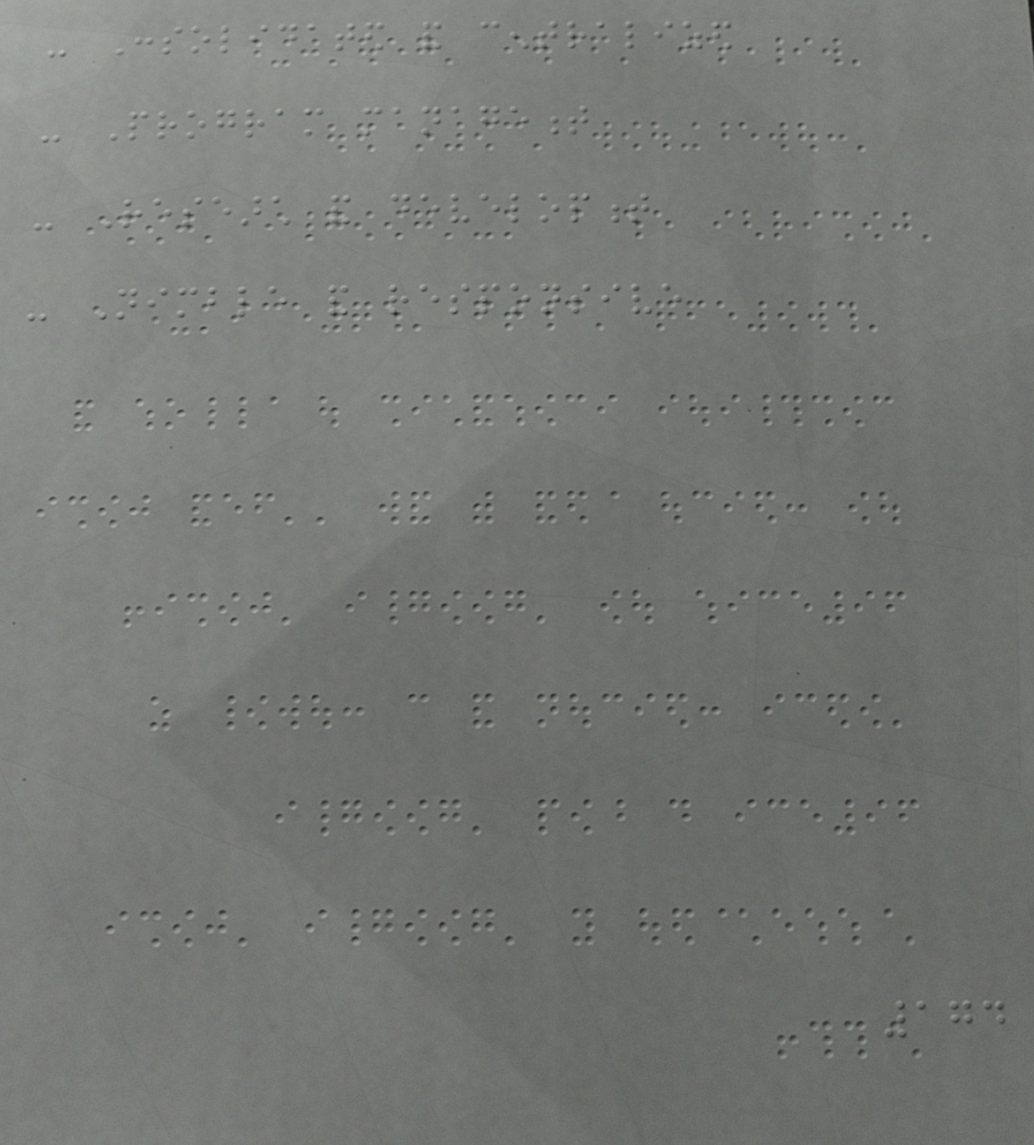- Consolidated and centralized
- Program management
- Research and development
- Nimble and responsive
174
